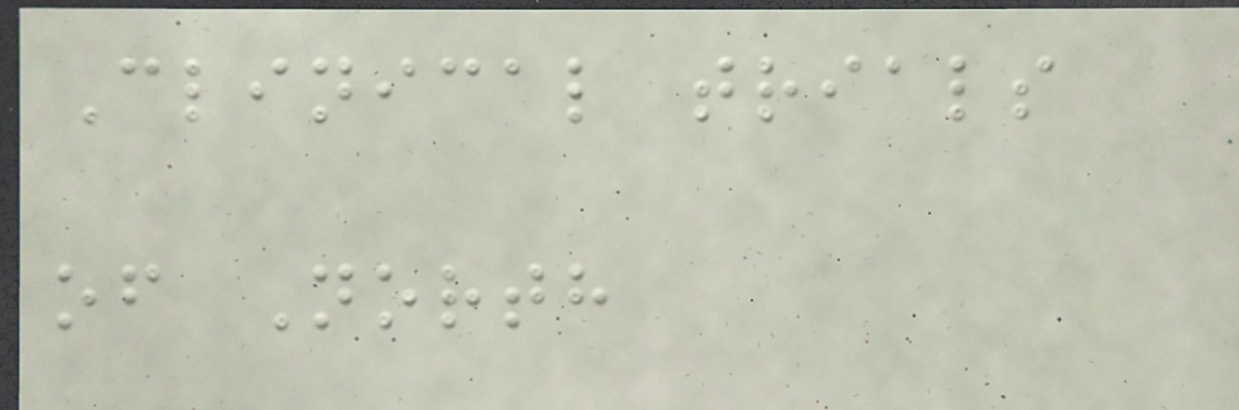Clinical trials
of North
